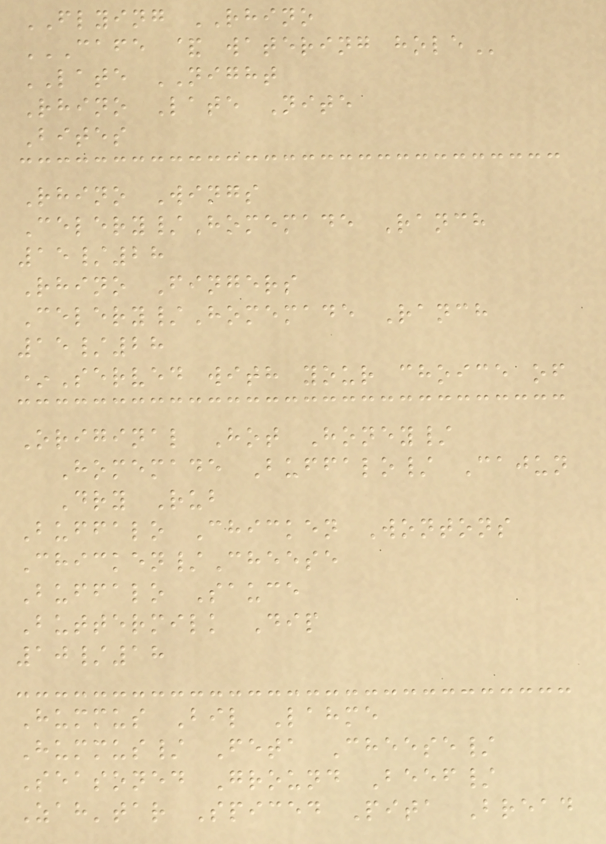FLYING RHINO
CAFE & WATERING HOLE
LATE NIGHT
Rhino Late Nite
Bites
Rhino Wings
Celery/Homemade Ranch
15/28
Rhino Fingers
Celery/Homemade Ranch
15/28
*Served with your choice of
Original Hot Honey/
Homemade Buffalo/ Cajun
Dry Rub
Buffalo Chicken Wontons
Chicken/Cheese
Buffalo Sauce
Buttermilk Dip
10/18
Hummus Bil Lahme
Hummus/ Feta Cheese/
Seasoned Ground Beef/
Zah'tar Spiced Pita Bread
